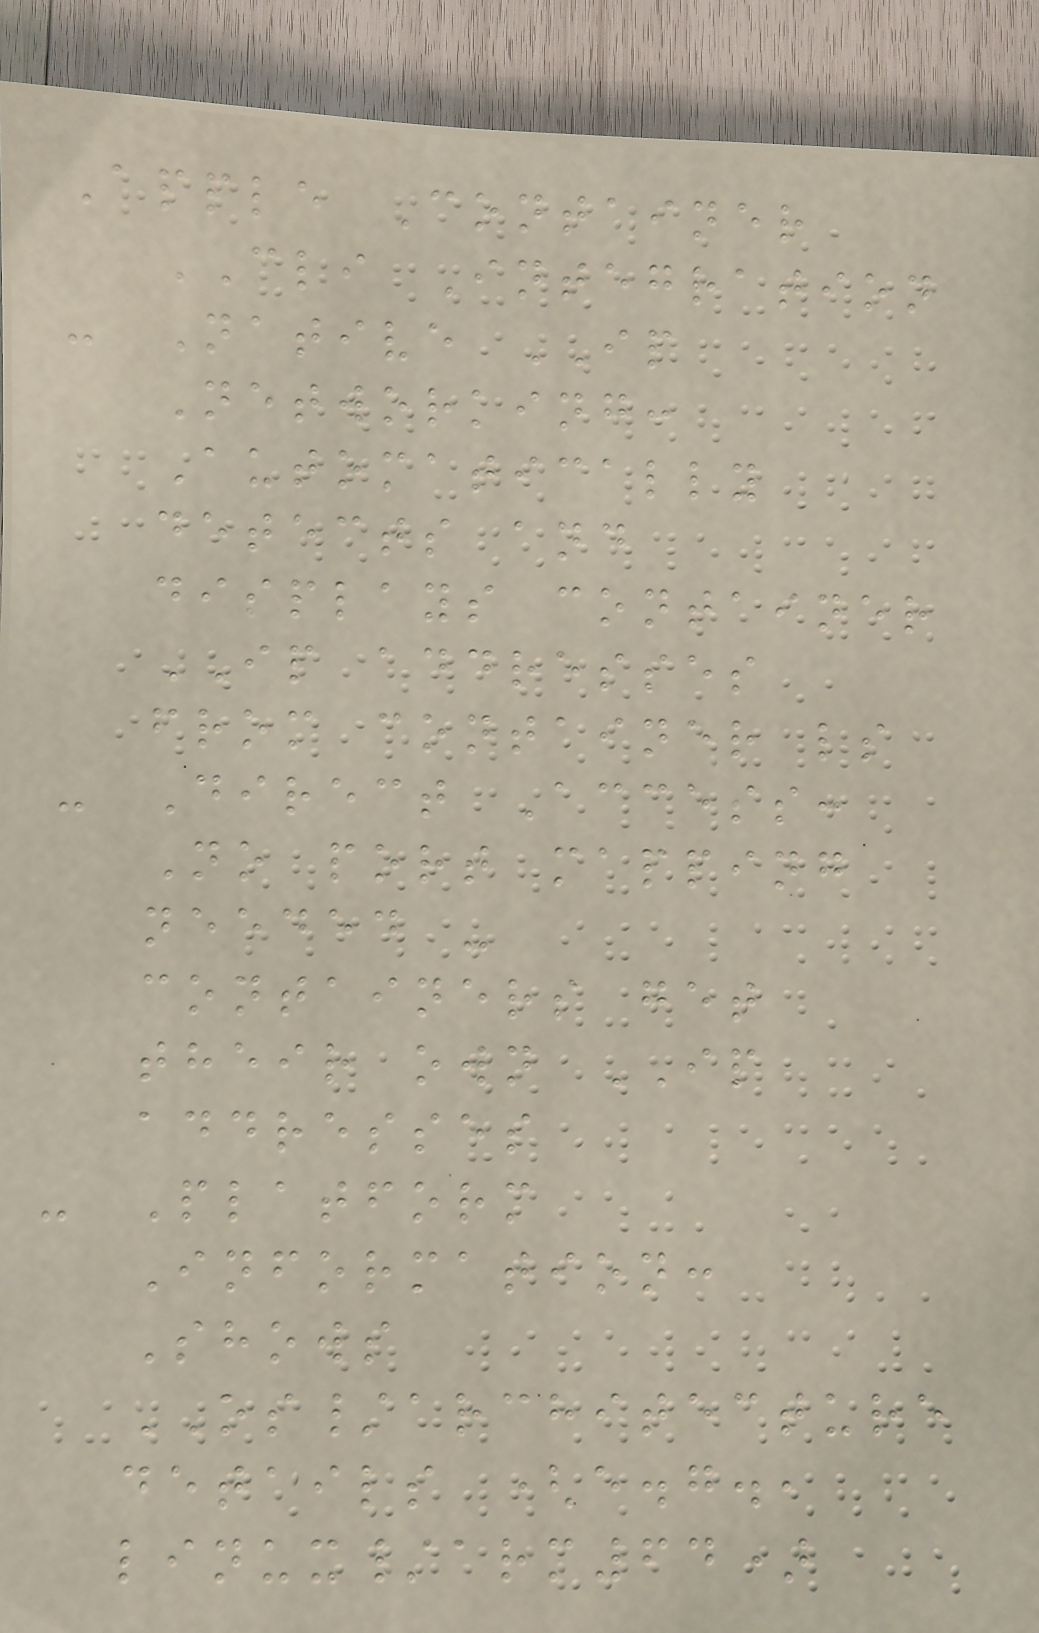Apple Container
CLI Integration
- Native IP
Networking:
Automatically
detects and
displays container
IP addresses
from container ls
- Direct Access:
No port mapping
needed -
containers get
their own IP
addresses
- Platform
Information:
Shows
OS/architecture
details (e.g.,
linux/arm64)
